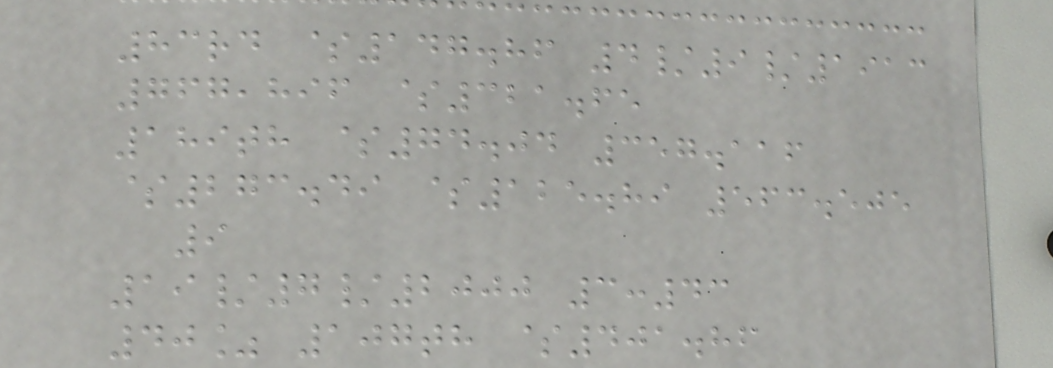83rd $147.86 4/9/1913
767,896 $321.65
189th $74.04 357.116
$273.49 $125.89 563.505
9
19/7/2000 3:43
40% 107th $401.86
